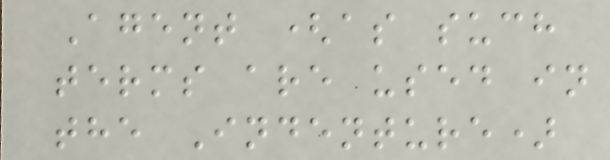Agent (as such
terms are used in
the Indenture)
